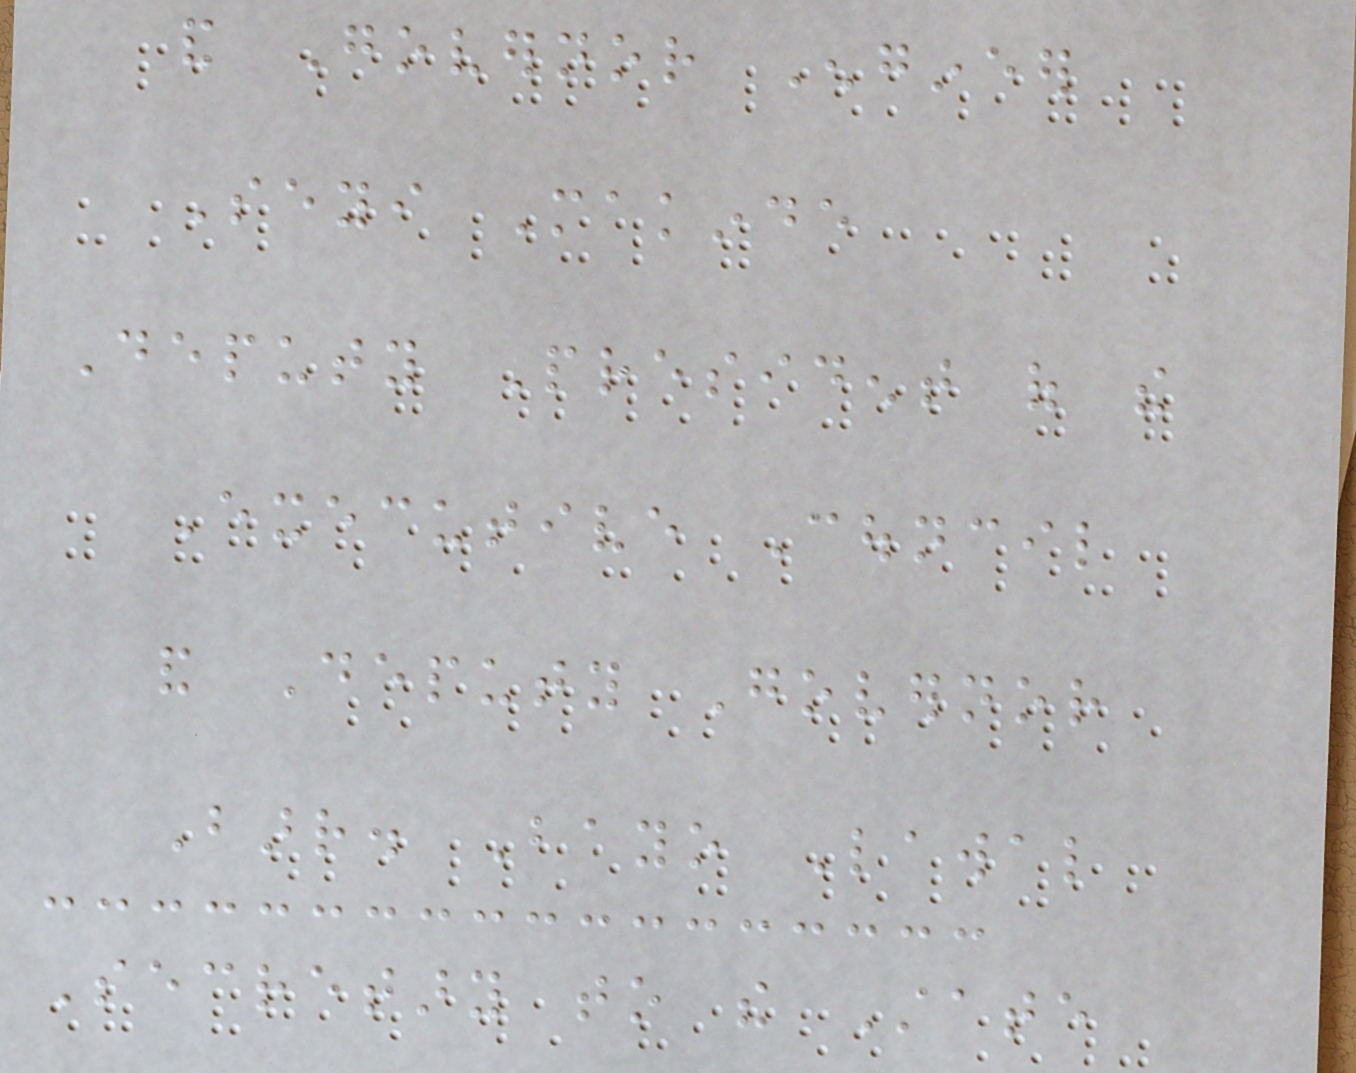and Governor Engineer
Seyi Makinde
Deputy President of the
Executive Council
and Deputy Governor
Barr. Bayo Lawal
Secretary to the State
